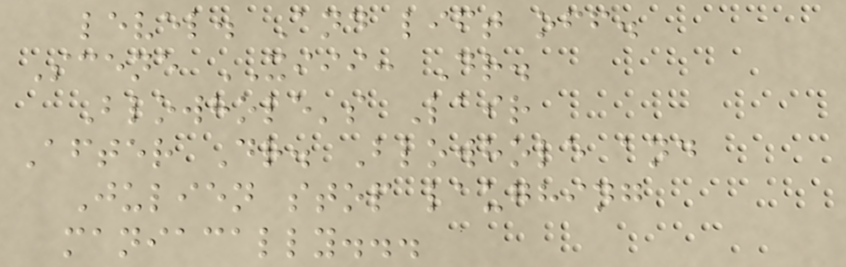level. And lift off.
Scene XIII: Dr.
Blowhole's Lair
After Dr. Blowhole and
Julien stop laughing
maniacally...
